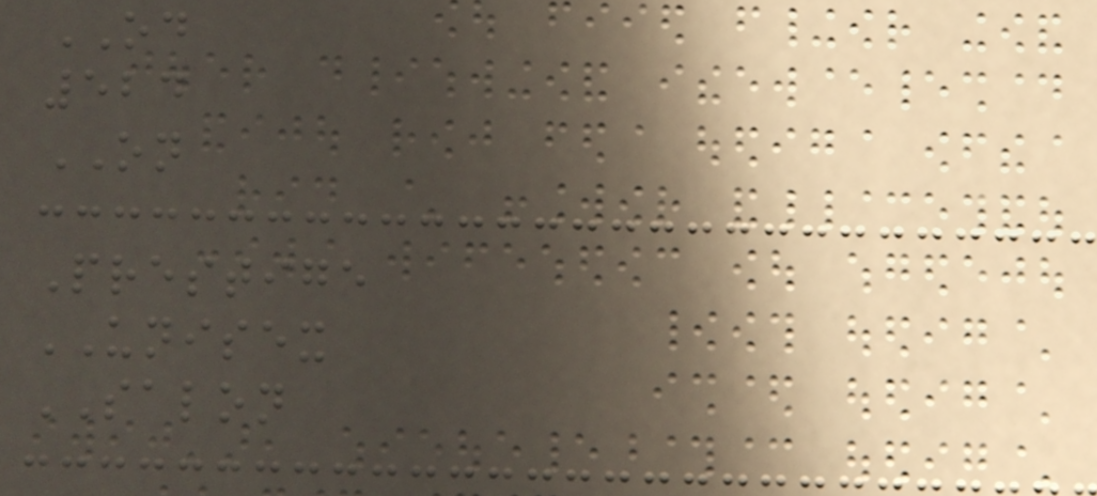OD
524
ON
Prestige
UNISEX
SALON
